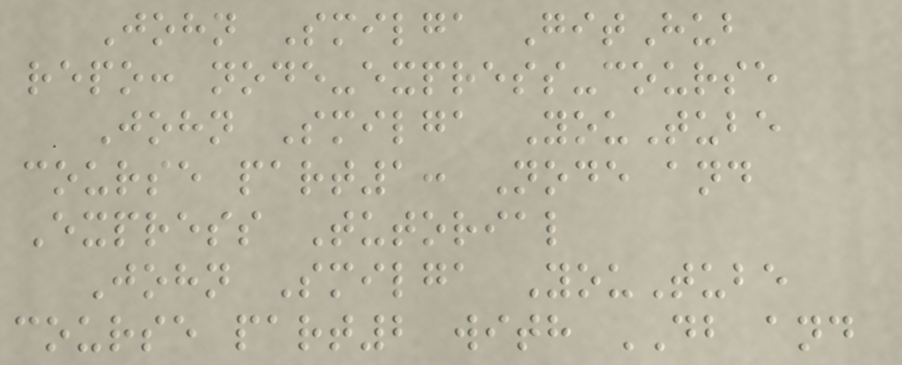John Smilga GitHub
repo: node-express-course
John Smilga YouTube
course part1: Node and
Express Tutorial
John Smilga YouTube
course part2 with DB and
